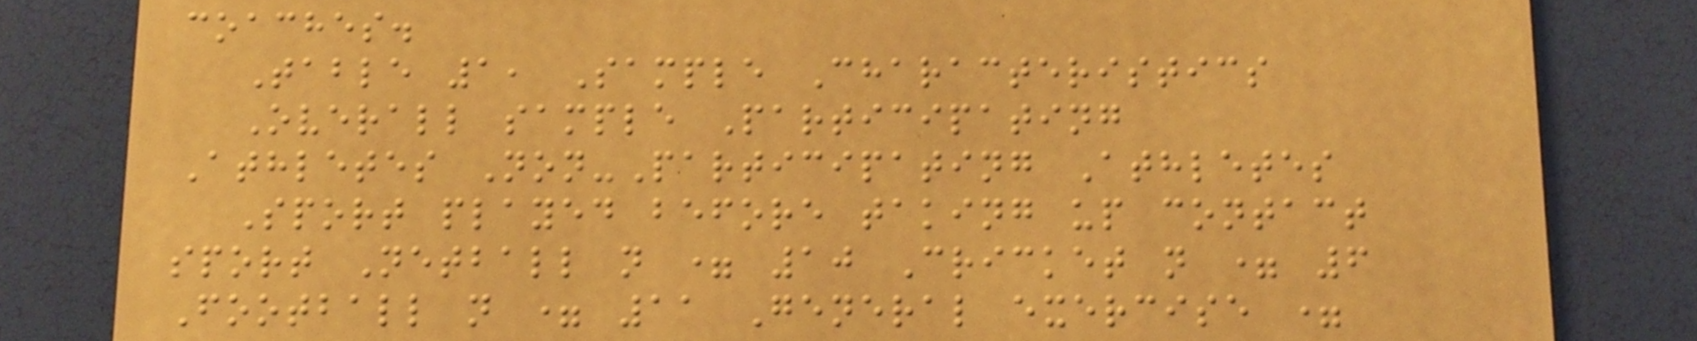coaches.
Table 1, Sample Characteristics
Overall sample Participating
Athletes Non-Participating Athletes
Sport played before taking up contact
sport Netball n = 10 Cricket n = 6
Football n = 11 General exercise =
